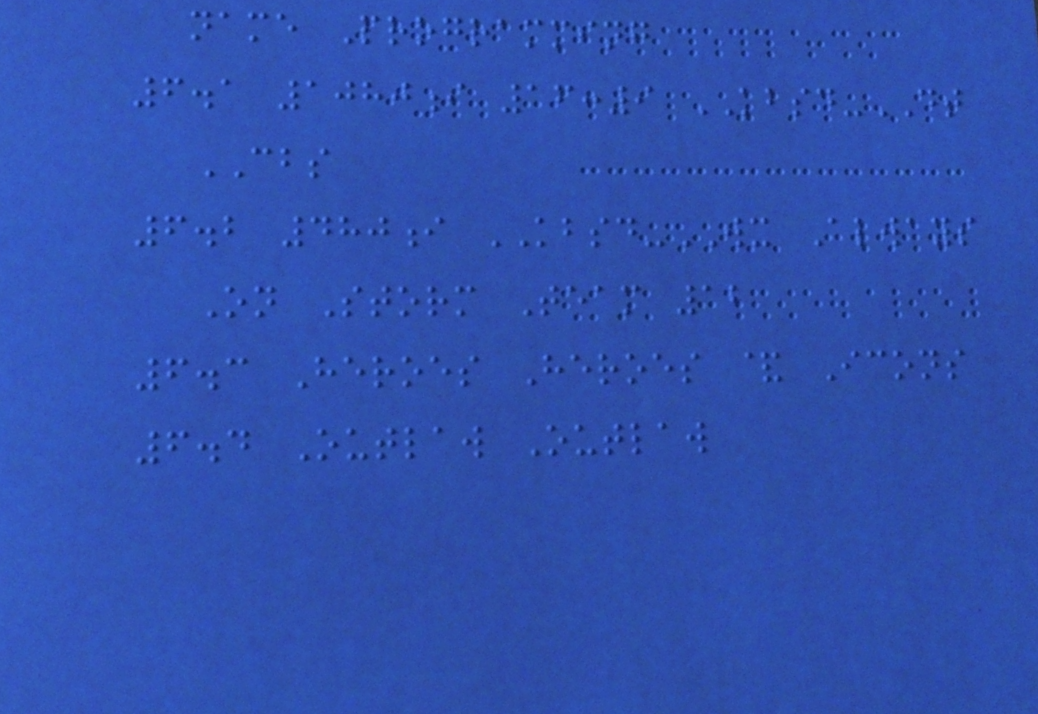name Programming
6.1 1080i 16:9 KBSD-DT
CBS
6.2 480i KBSD-WX Always
On Storm Team 12
6.3 Heroes Heroes & Icons
6.4 Outlaw Outlaw
